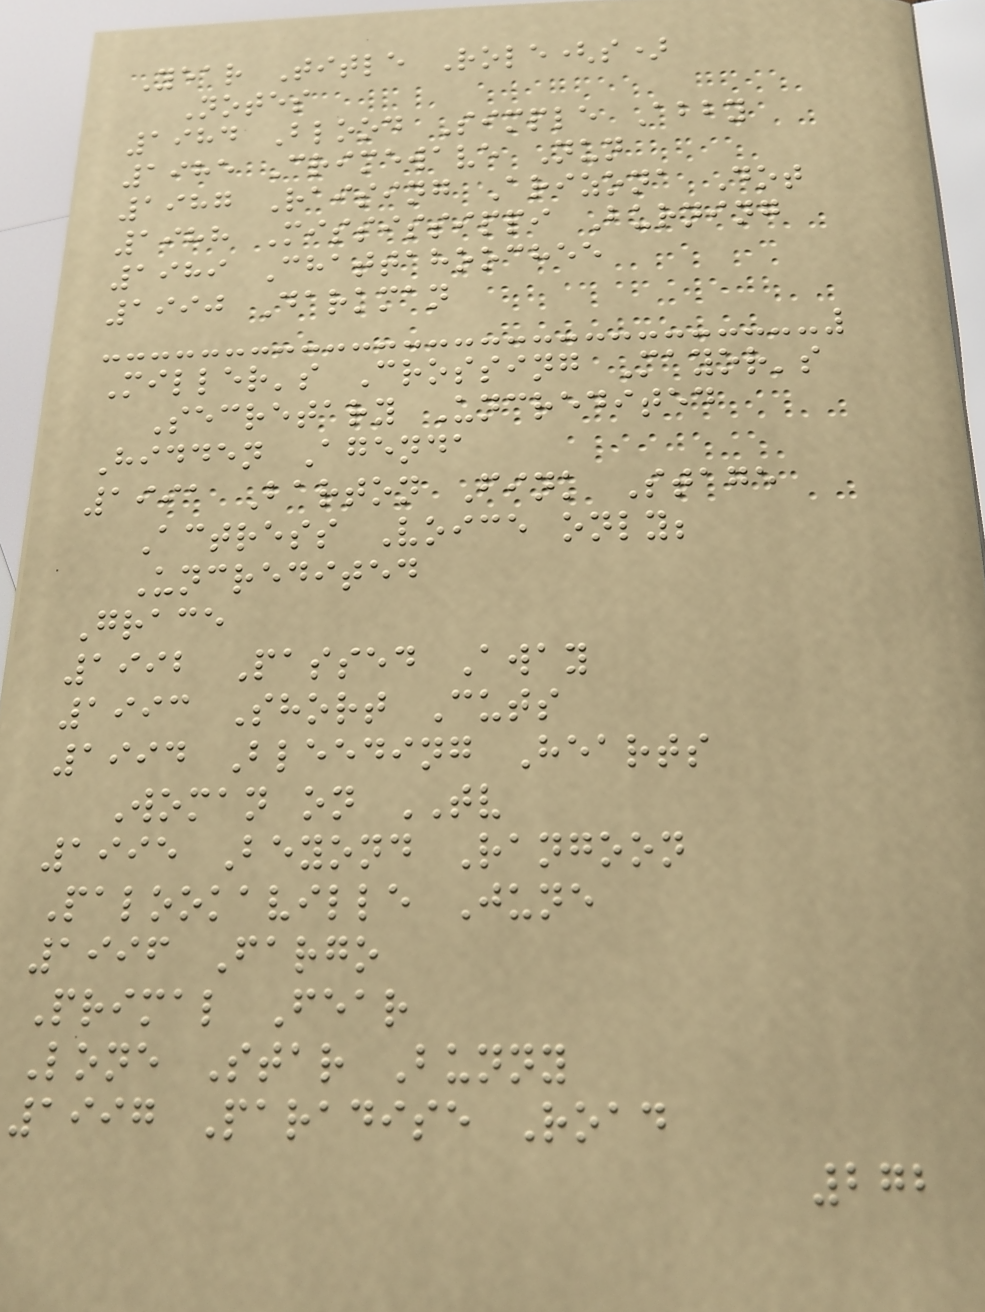Year Title Role(s)
Notes
1984 Blood Simple Abby
1985 Crimewave Nun
1987 Raising Arizona Dot
1988 Mississippi Burning
1989 Chattahoochee
1990 Darkman
Miller's Crossing Mayor's
Secretary Uncredited
Hidden Agenda
1991 Barton Fink Stage
Actress Voice only;
Uncredited
Grace
1992 Passed Away
1993 Short Cuts
1994 Bleeding Hearts
Woman on TV
1995 Beyond Rangoon
Palookaville June
1996 Fargo
Primal Fear
Lone Star Bunny
1997 Paradise Road
272
